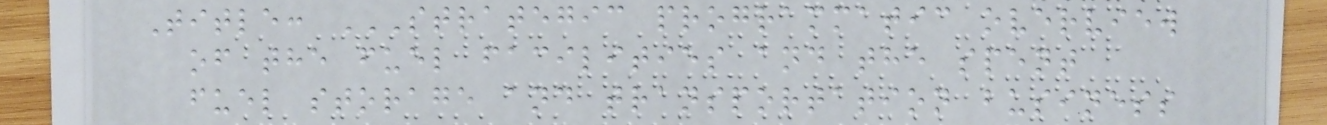Title: STRATEGIC PROGRAMMATIC OVERVIEW
OF THE FUEL FACILITIES AND THE SPENT
FUEL STORAGE AND TRANSPORTATION BUSINESS
